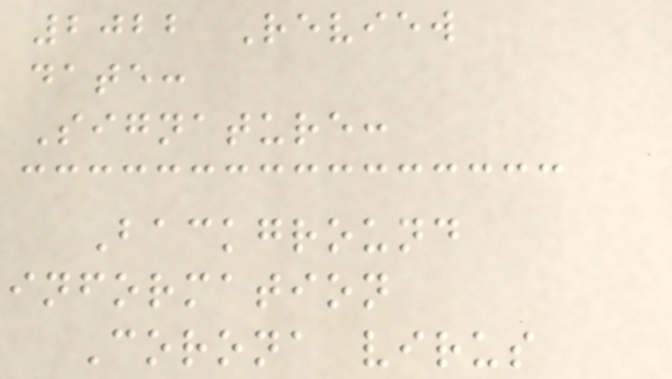2022 Review
date:
Signature:
Background
information
Corona virus
